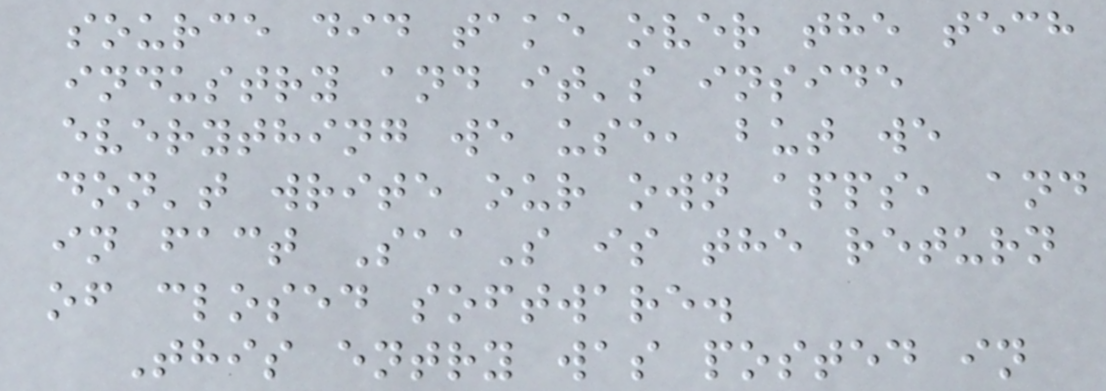source did take over the tech
industry and it's inside
everything we use, but we
don't write our own apps, and
in fact SaaS is the return
of closed software.
This entry was posted in
